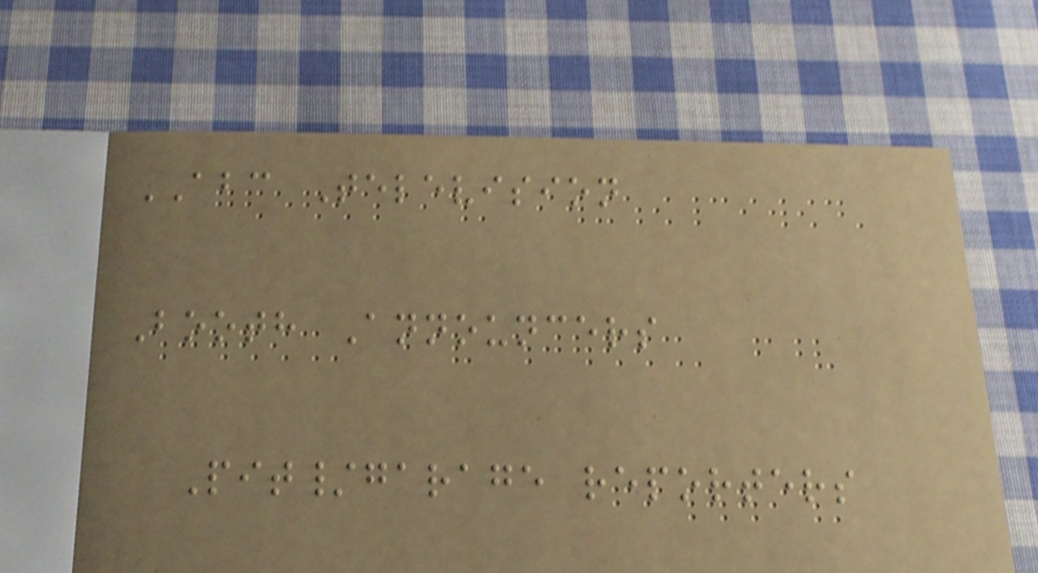ABC Television
Booth Announcers
Pit/garage reporters
